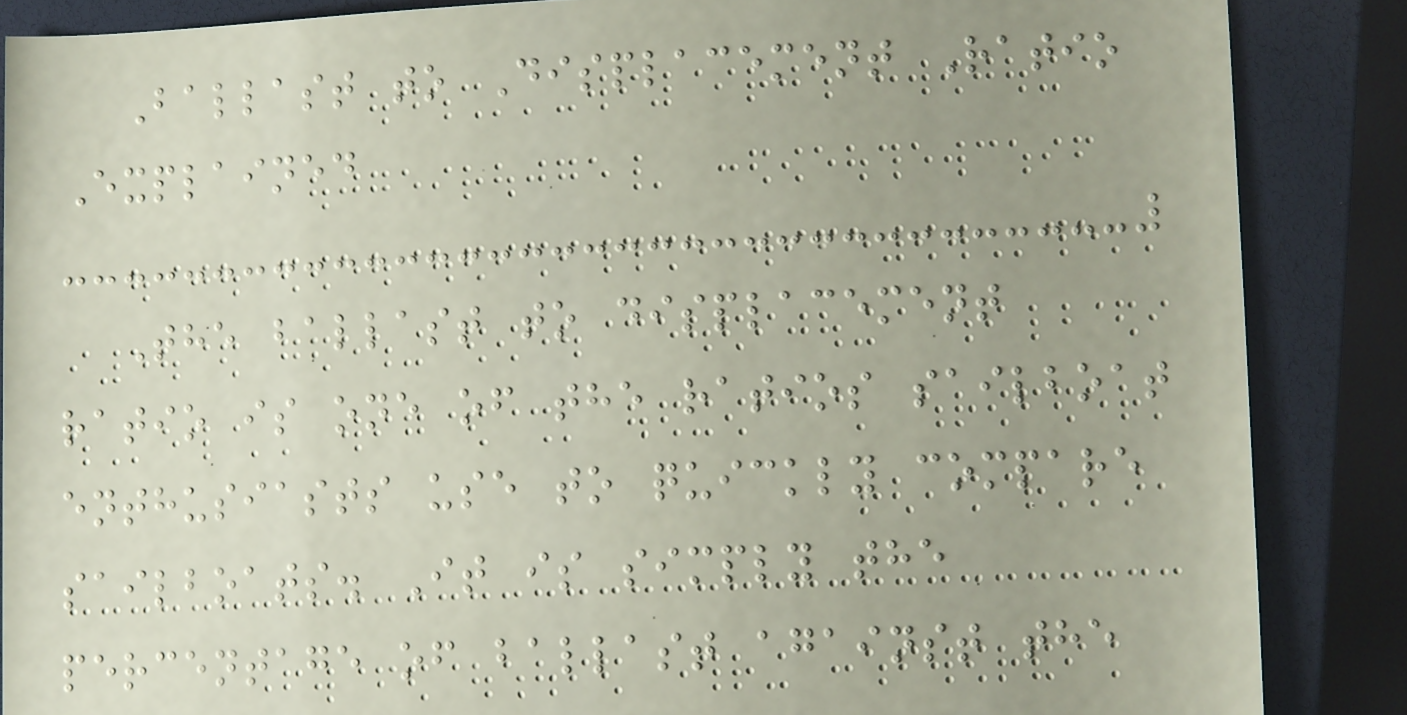Ballast to Displacement Ratio
Explained
The ballast to displacement
ratio is one of the ratios sailboat
enthusiasts use to quickly compare
sailboats. It is simply the
percentage of ballast against the
